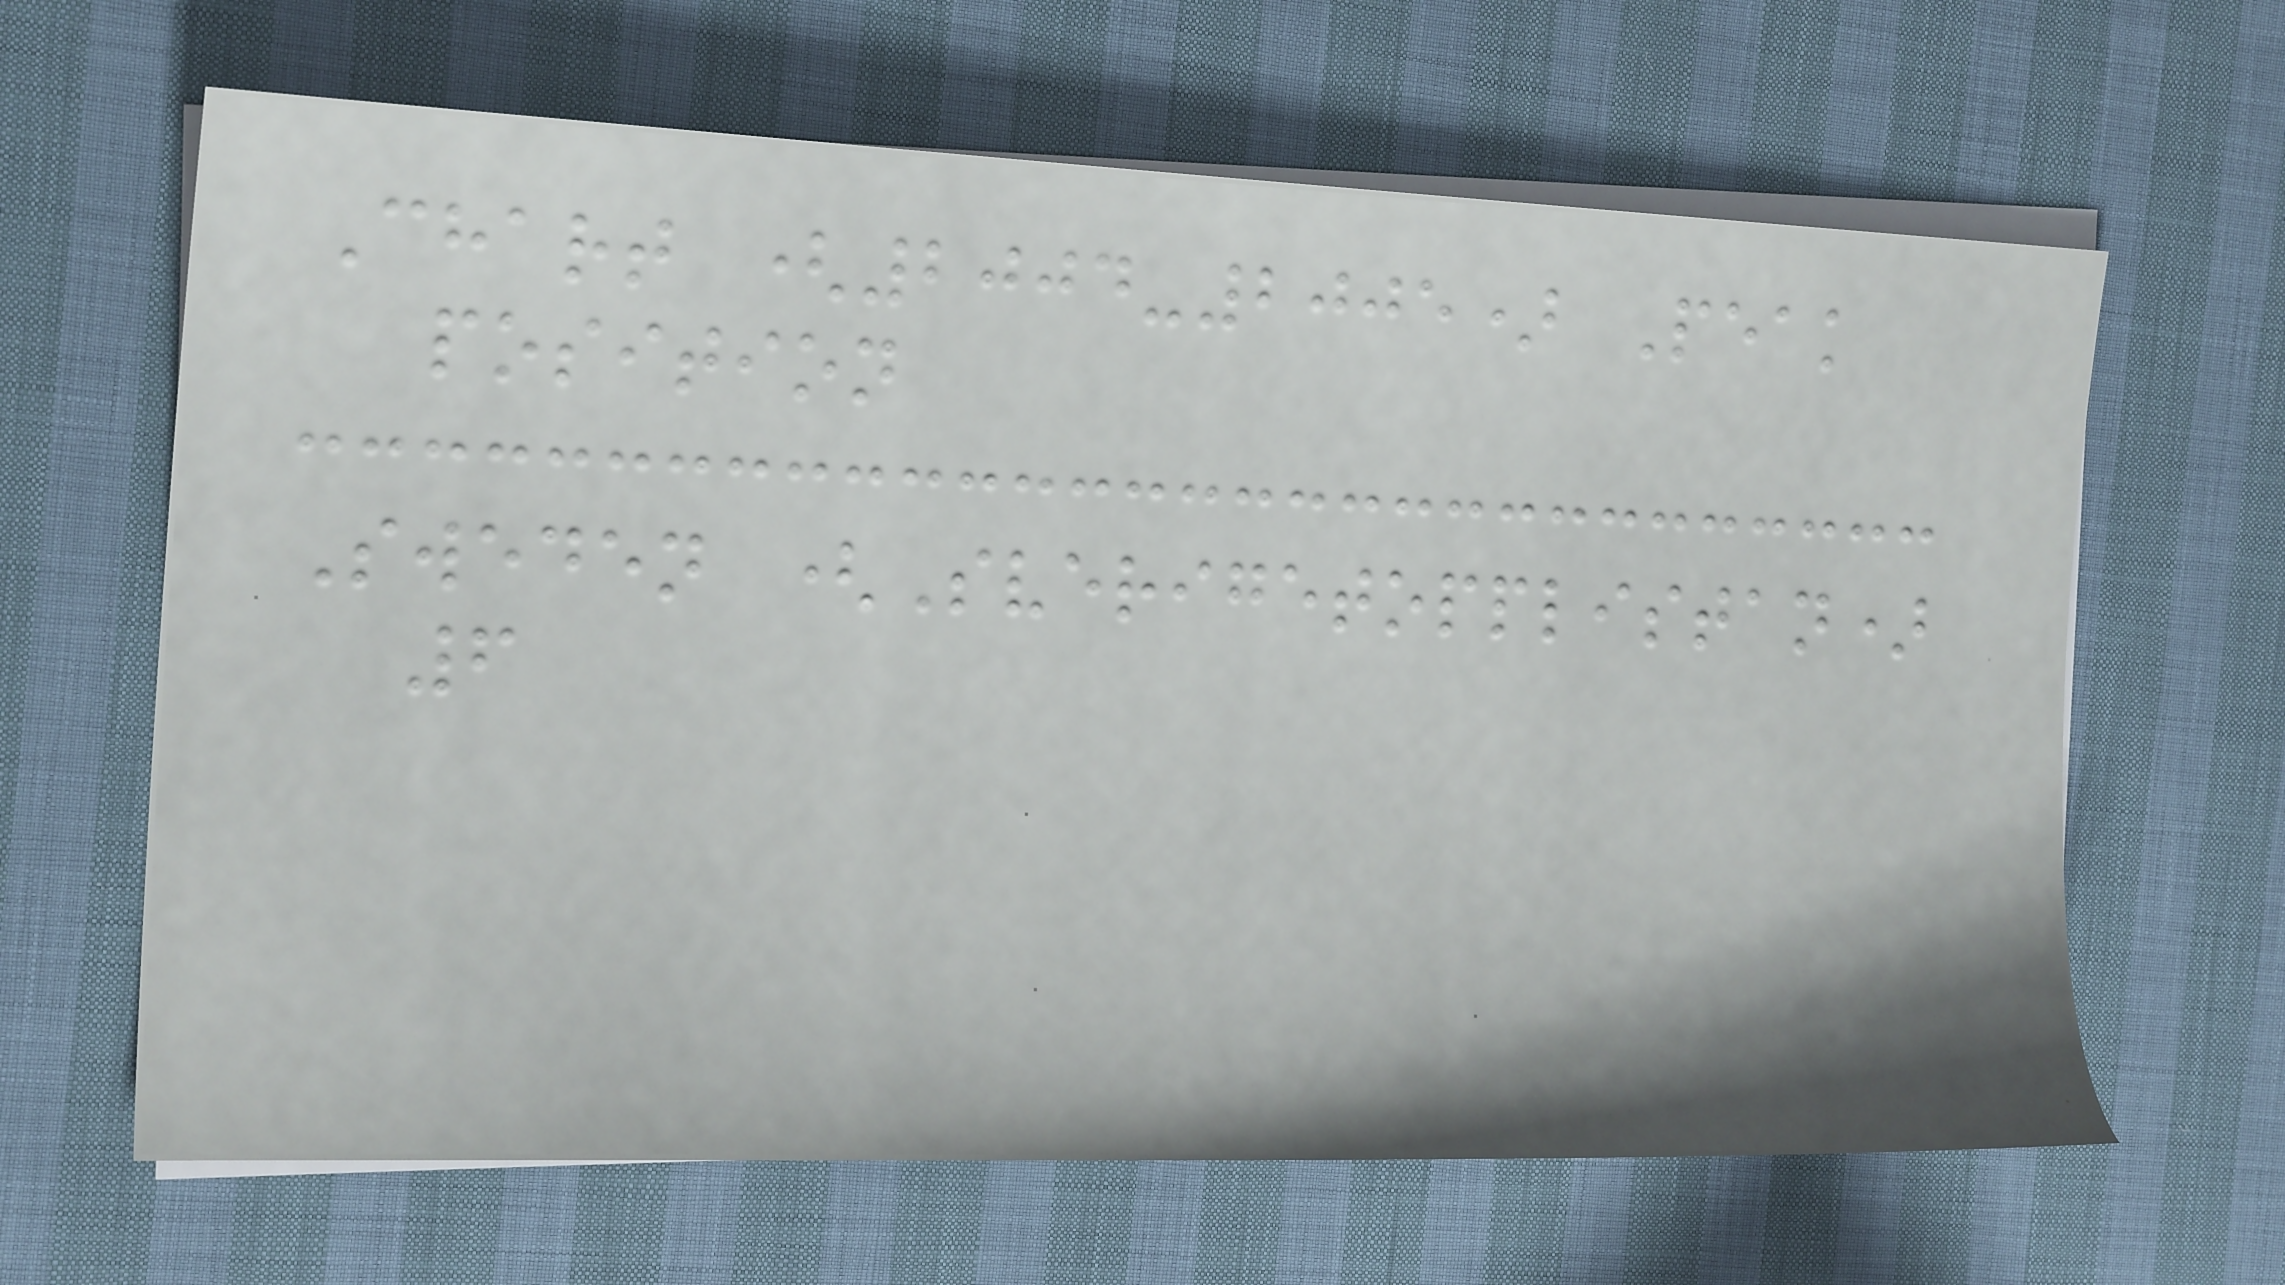Chart (2004-2005) Peak
position
Sweden (Sverigetopplistan)
6
